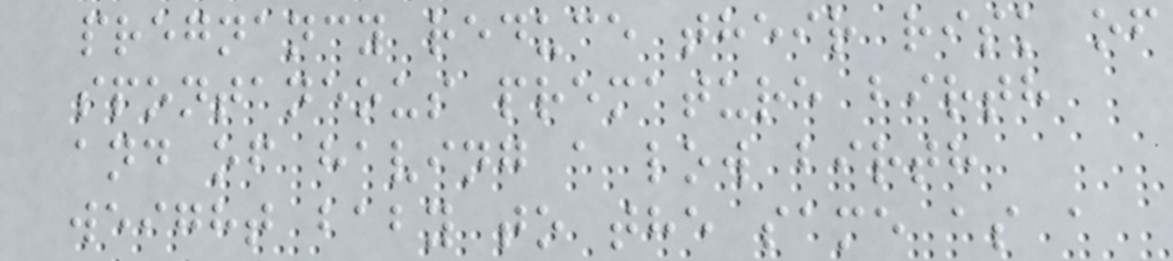pregnancy reduce their risk of
spontaneous premature birth
and of having a low birth
weight baby to the same as a
